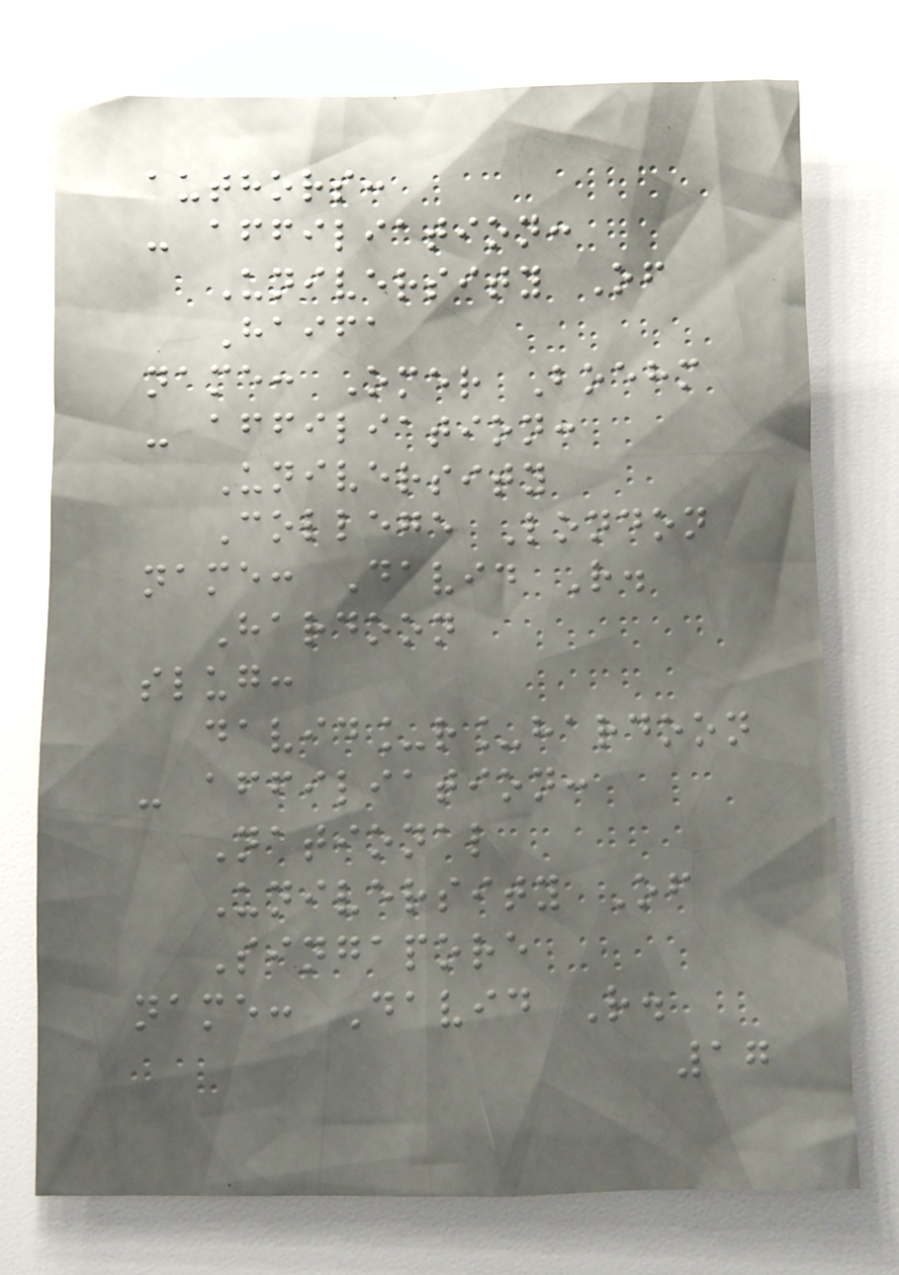authors:
- affiliation:
University Of
Haifa
name: Omer Boehm
- affiliation:
University
College London
name: David R.
Hardoon
slug:
david_r_hardoon
- affiliation:
National
University Of
Singapore
name: David R.
17
